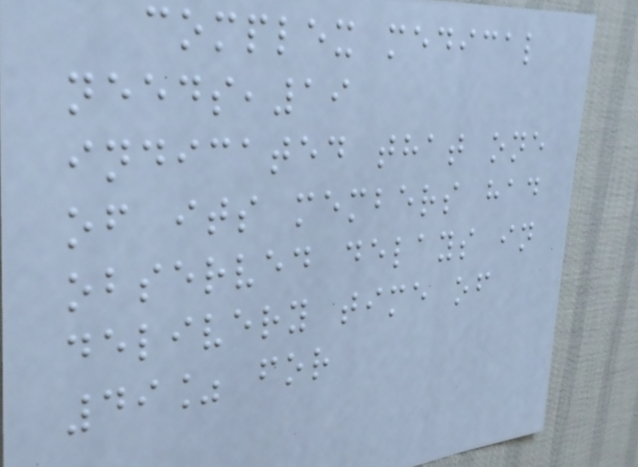complex medical
needs,19
indicated that one
of its members had
observed delays in
delivery time of
49% for
